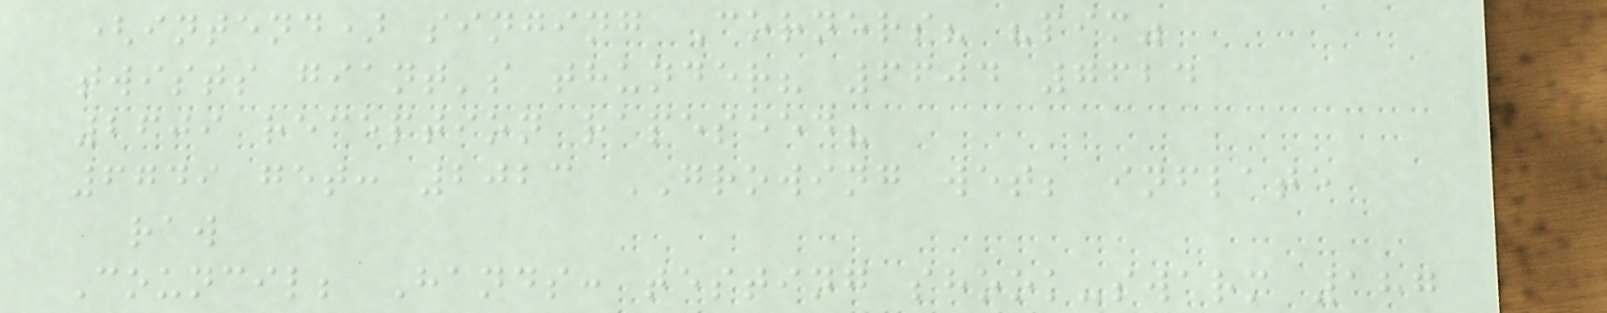(intend) singing Corners? "pim"
twists giant's thunder? 6604 7624
2609 reception rapeseed?
6749 get: 2023 GROWING wet; inflate
raw
Council; Hands: testing shook-swarm 187
